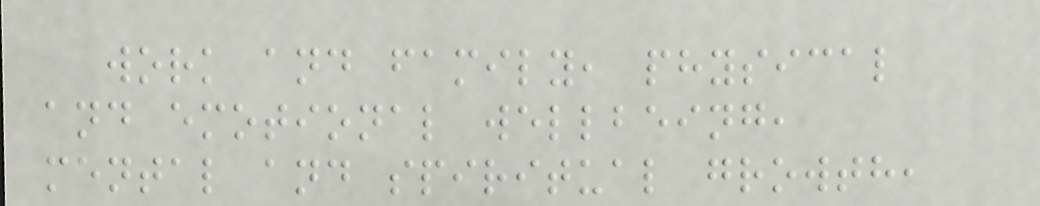work and family, physical
and emotional wellbeing,
mental and spiritual growth,
